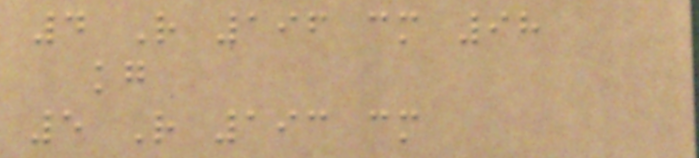4 R 196 cm 98
kg
5 R 193 cm
